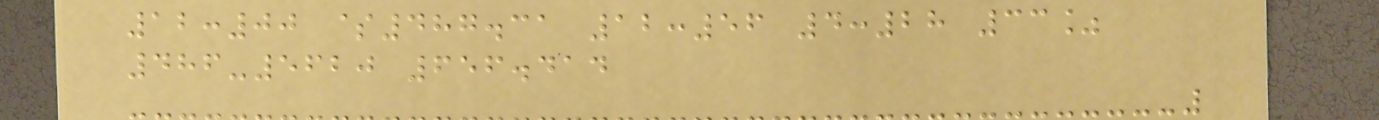12:00 $487.31 12:56 4:28 33%
486-5620 656.414
